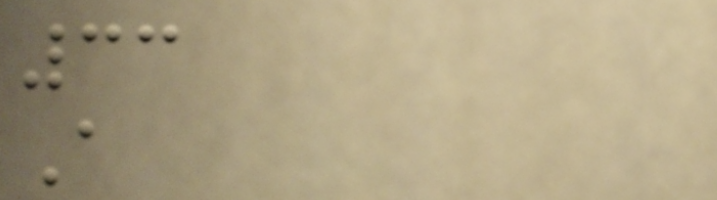33
A
